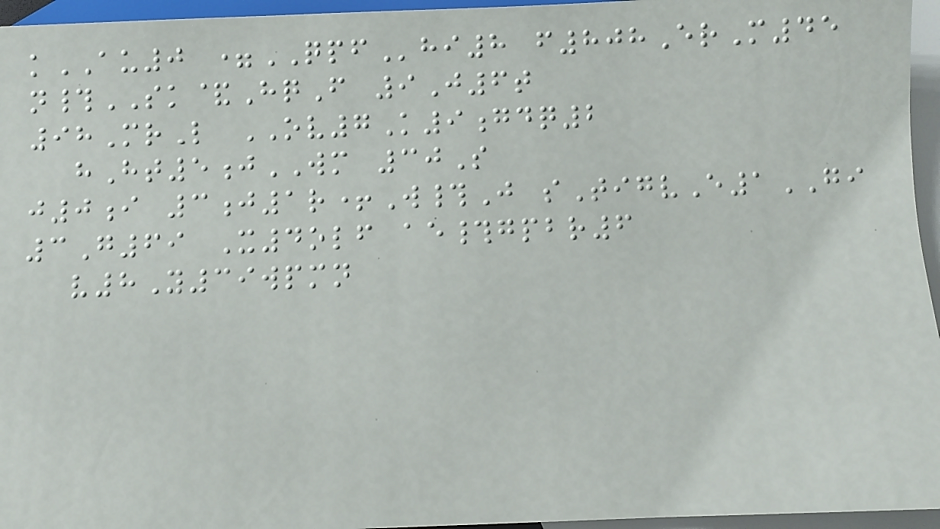kAU0 =QPFhi8 f808ErM45
n#SK&HqF 9J6t
98MrL OV7K9gdq2
hHt5jWM 30S
j0i 3j1r+W#J sTigvE1GI
3G69 X4olf ae#gpbr6
v8Y39wpmn
